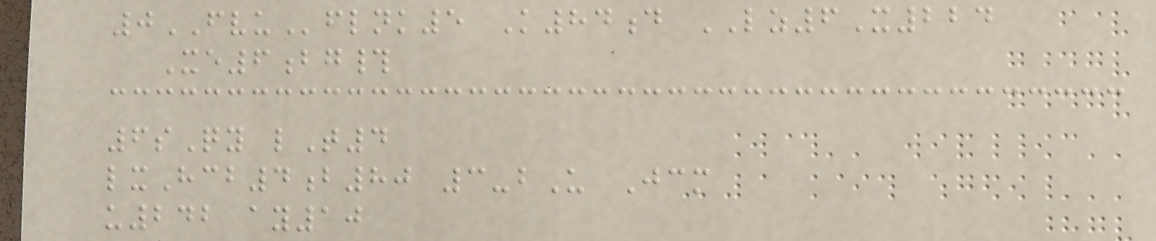0FVUflnk5 K84d LZ6X224
Xe6bg#
6sQy lT4
lxHcb4b80 3-bU Jcm
u242 ay10
